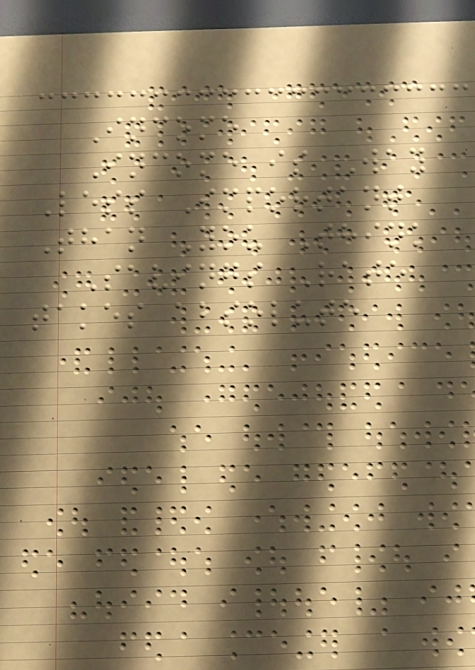Income
Income is Way
Less Important
Than You Think
Savings Rate
takes absolute
